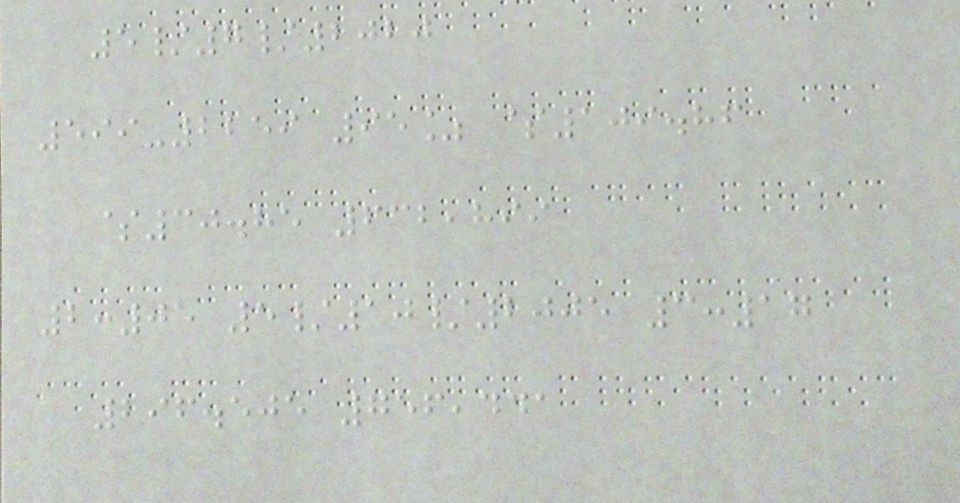5/7/2020
599-2259 95% $109.86
$30.85 632,899
2:05 5/10/2005 3:17
296.505 756,441
